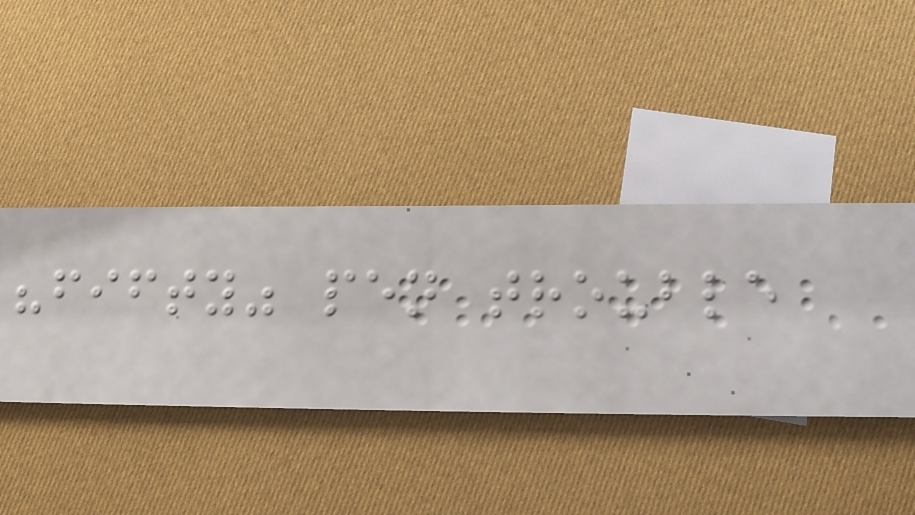"fifty" pen trouble
